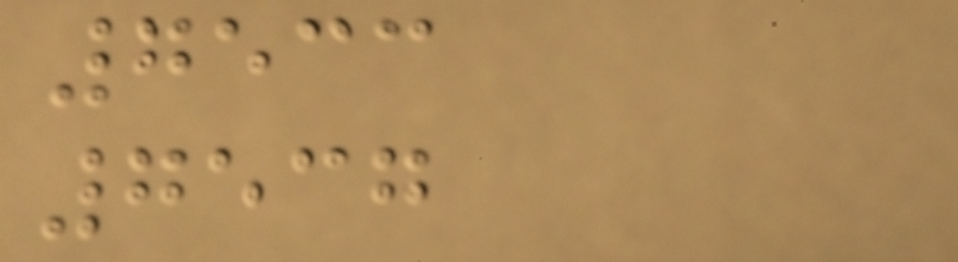7533
7537
